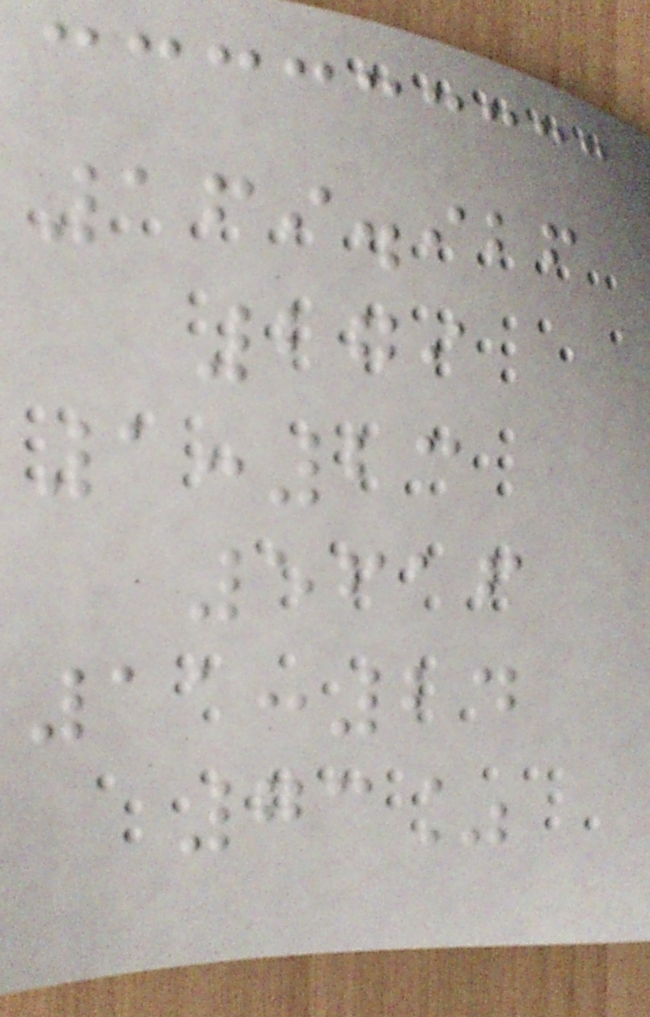169.926
279
1:23
5616
11:24
73%
